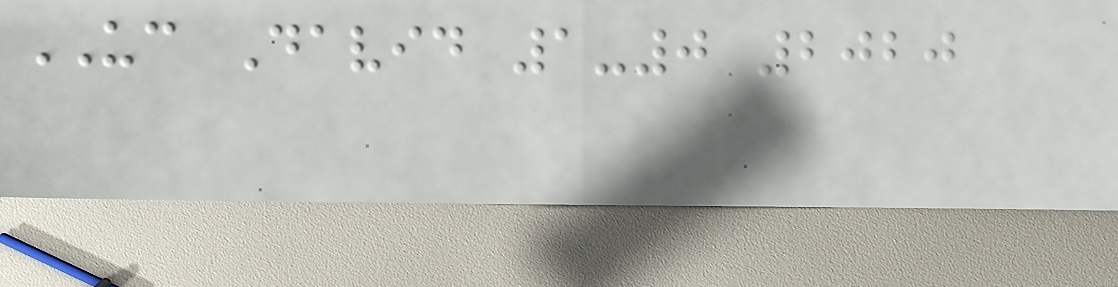UC David 1-0 2020
